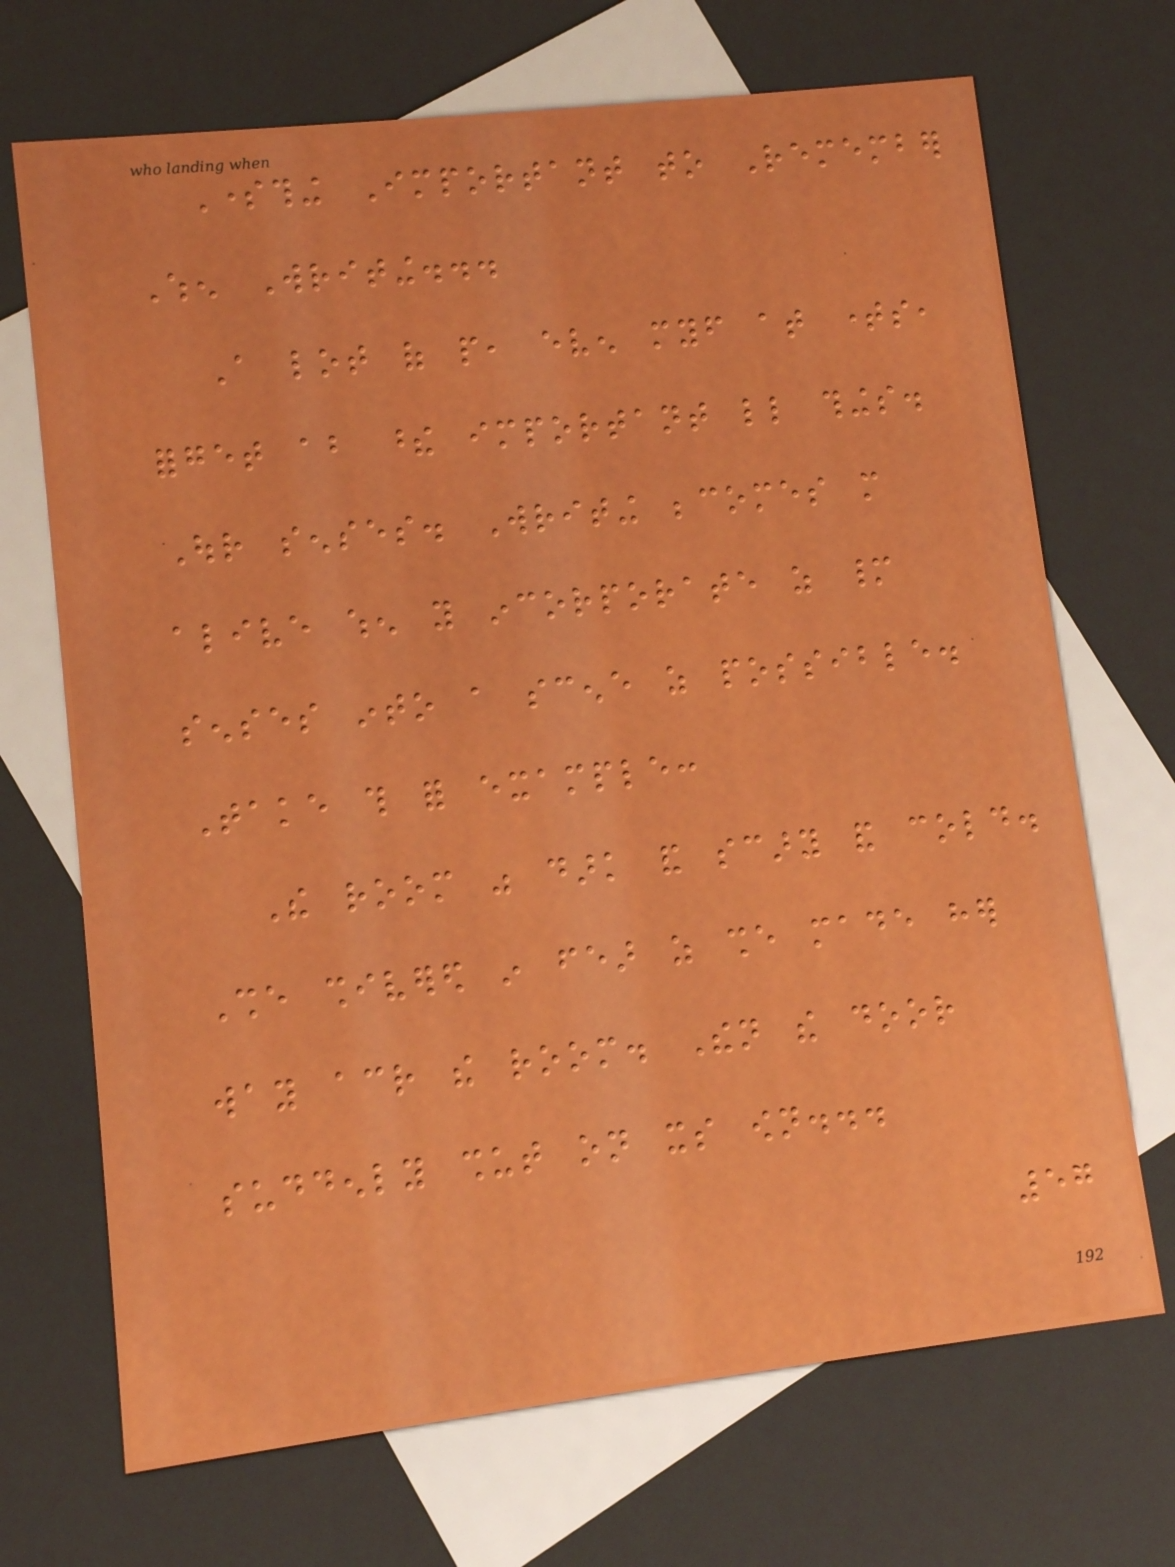Something Important to Remember
When Writing...
A lot of people, even myself at times,
forget about these important little things.
Our senses. Writing becomes more
alive when you incorporate as many
senses into a scene as possible.
Take this for example:
The room was dark and scary and cold.
She shivered in fear as she made her
way across the room. Then the door
suddenly shut on its own...
57
